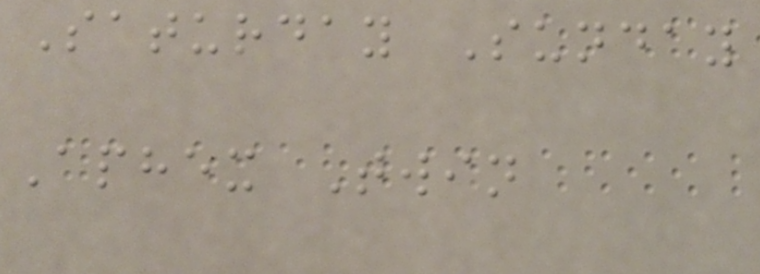Saturday Sunday
Aphex Twin
